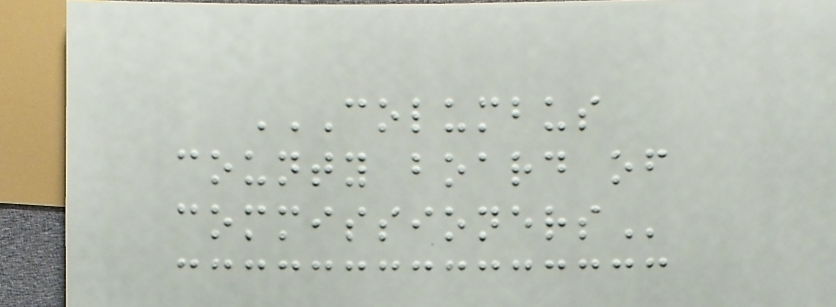COLUMBUS
COUNTY BOARD OF
COMMISSIONERS
